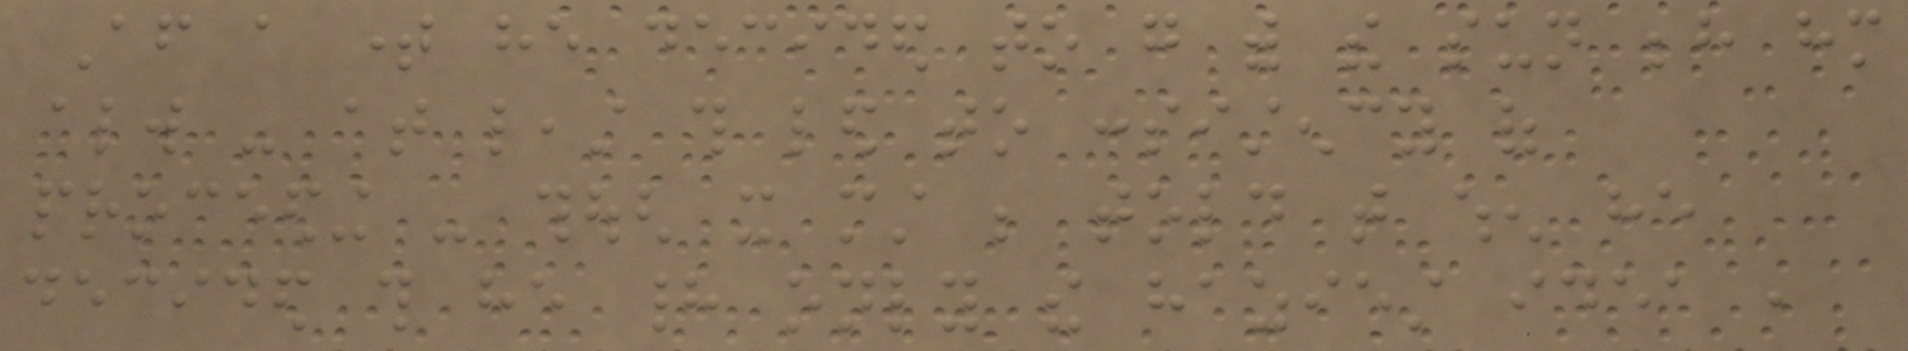After a time he decided to go with the sun behind him
always - at least this led to consistency of
proceeding - though it must be told that when he
decided this he had only the haziest idea ,
